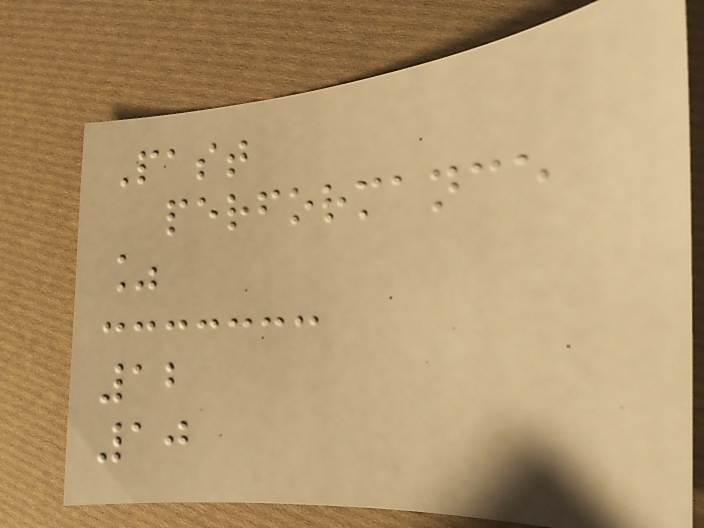Past
performance
%
12
10
